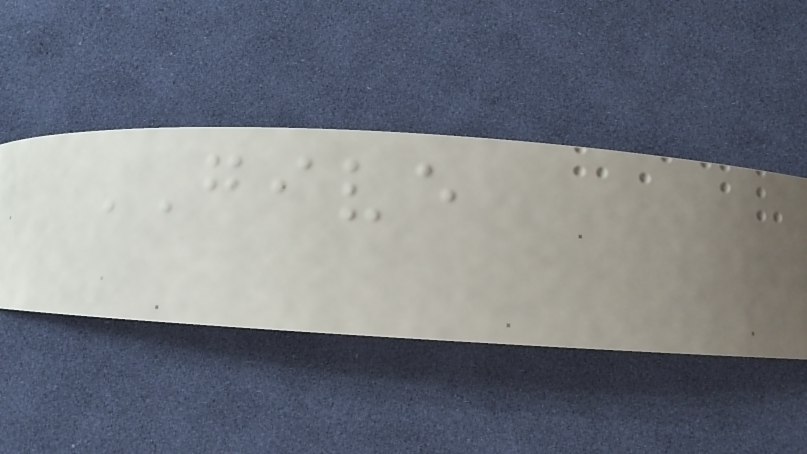GIVE
